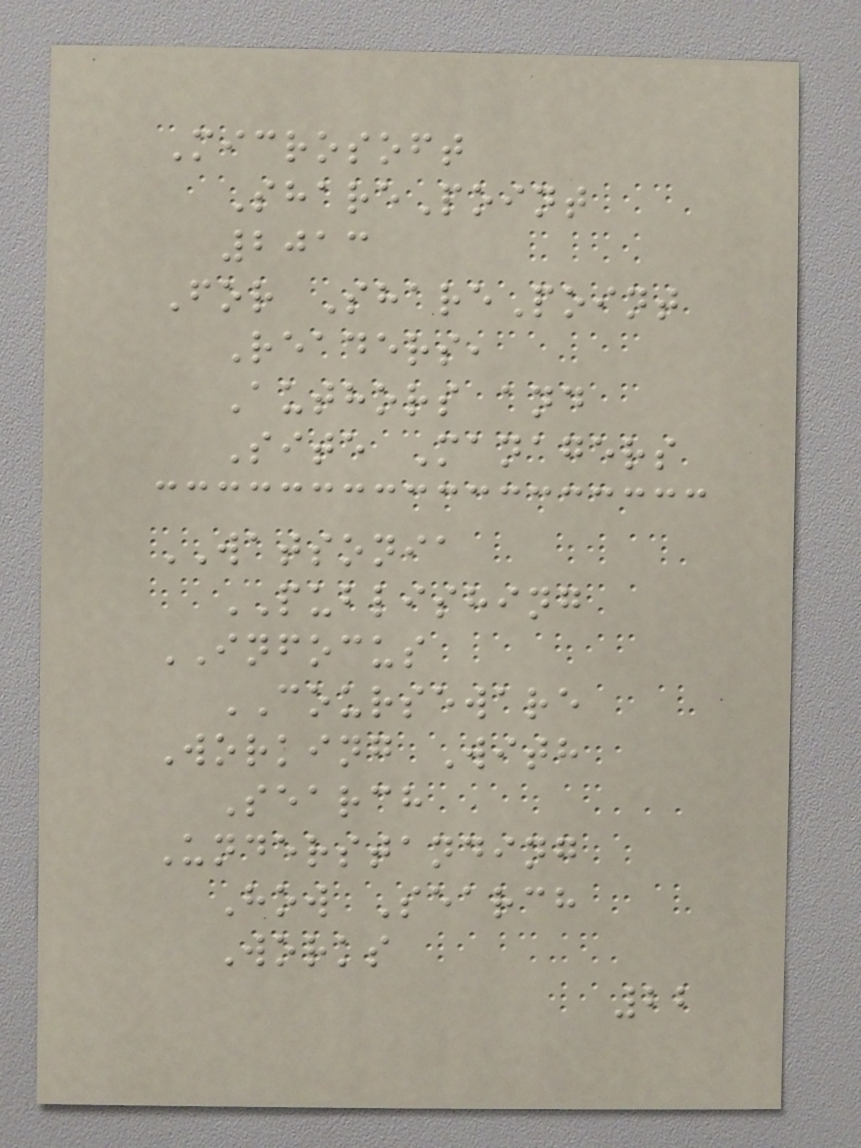Microsoft
SharePoint
2013
For SharePoint
Readers,
Authors and
Site Managers
WATSONIA
PUBLISHING
INFOCUS
COURSEWARE
Working With
Search
Understanding
How Search
Works
22
